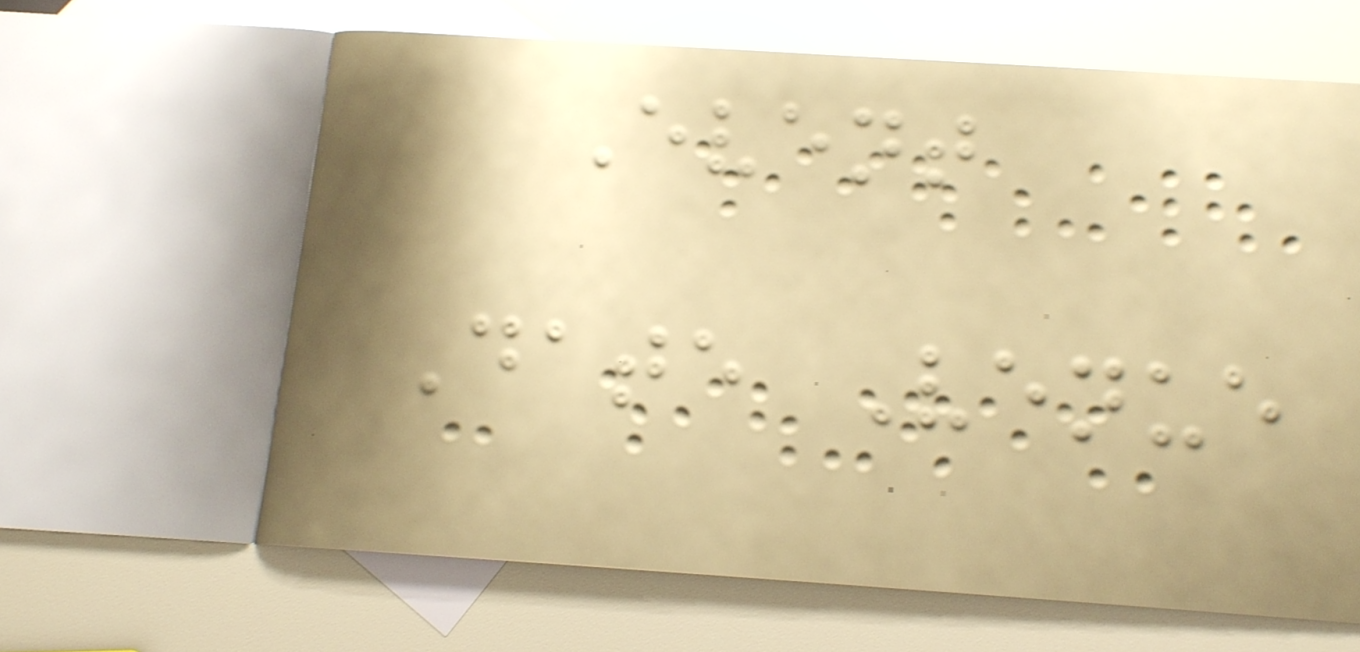Event
Date Venue
